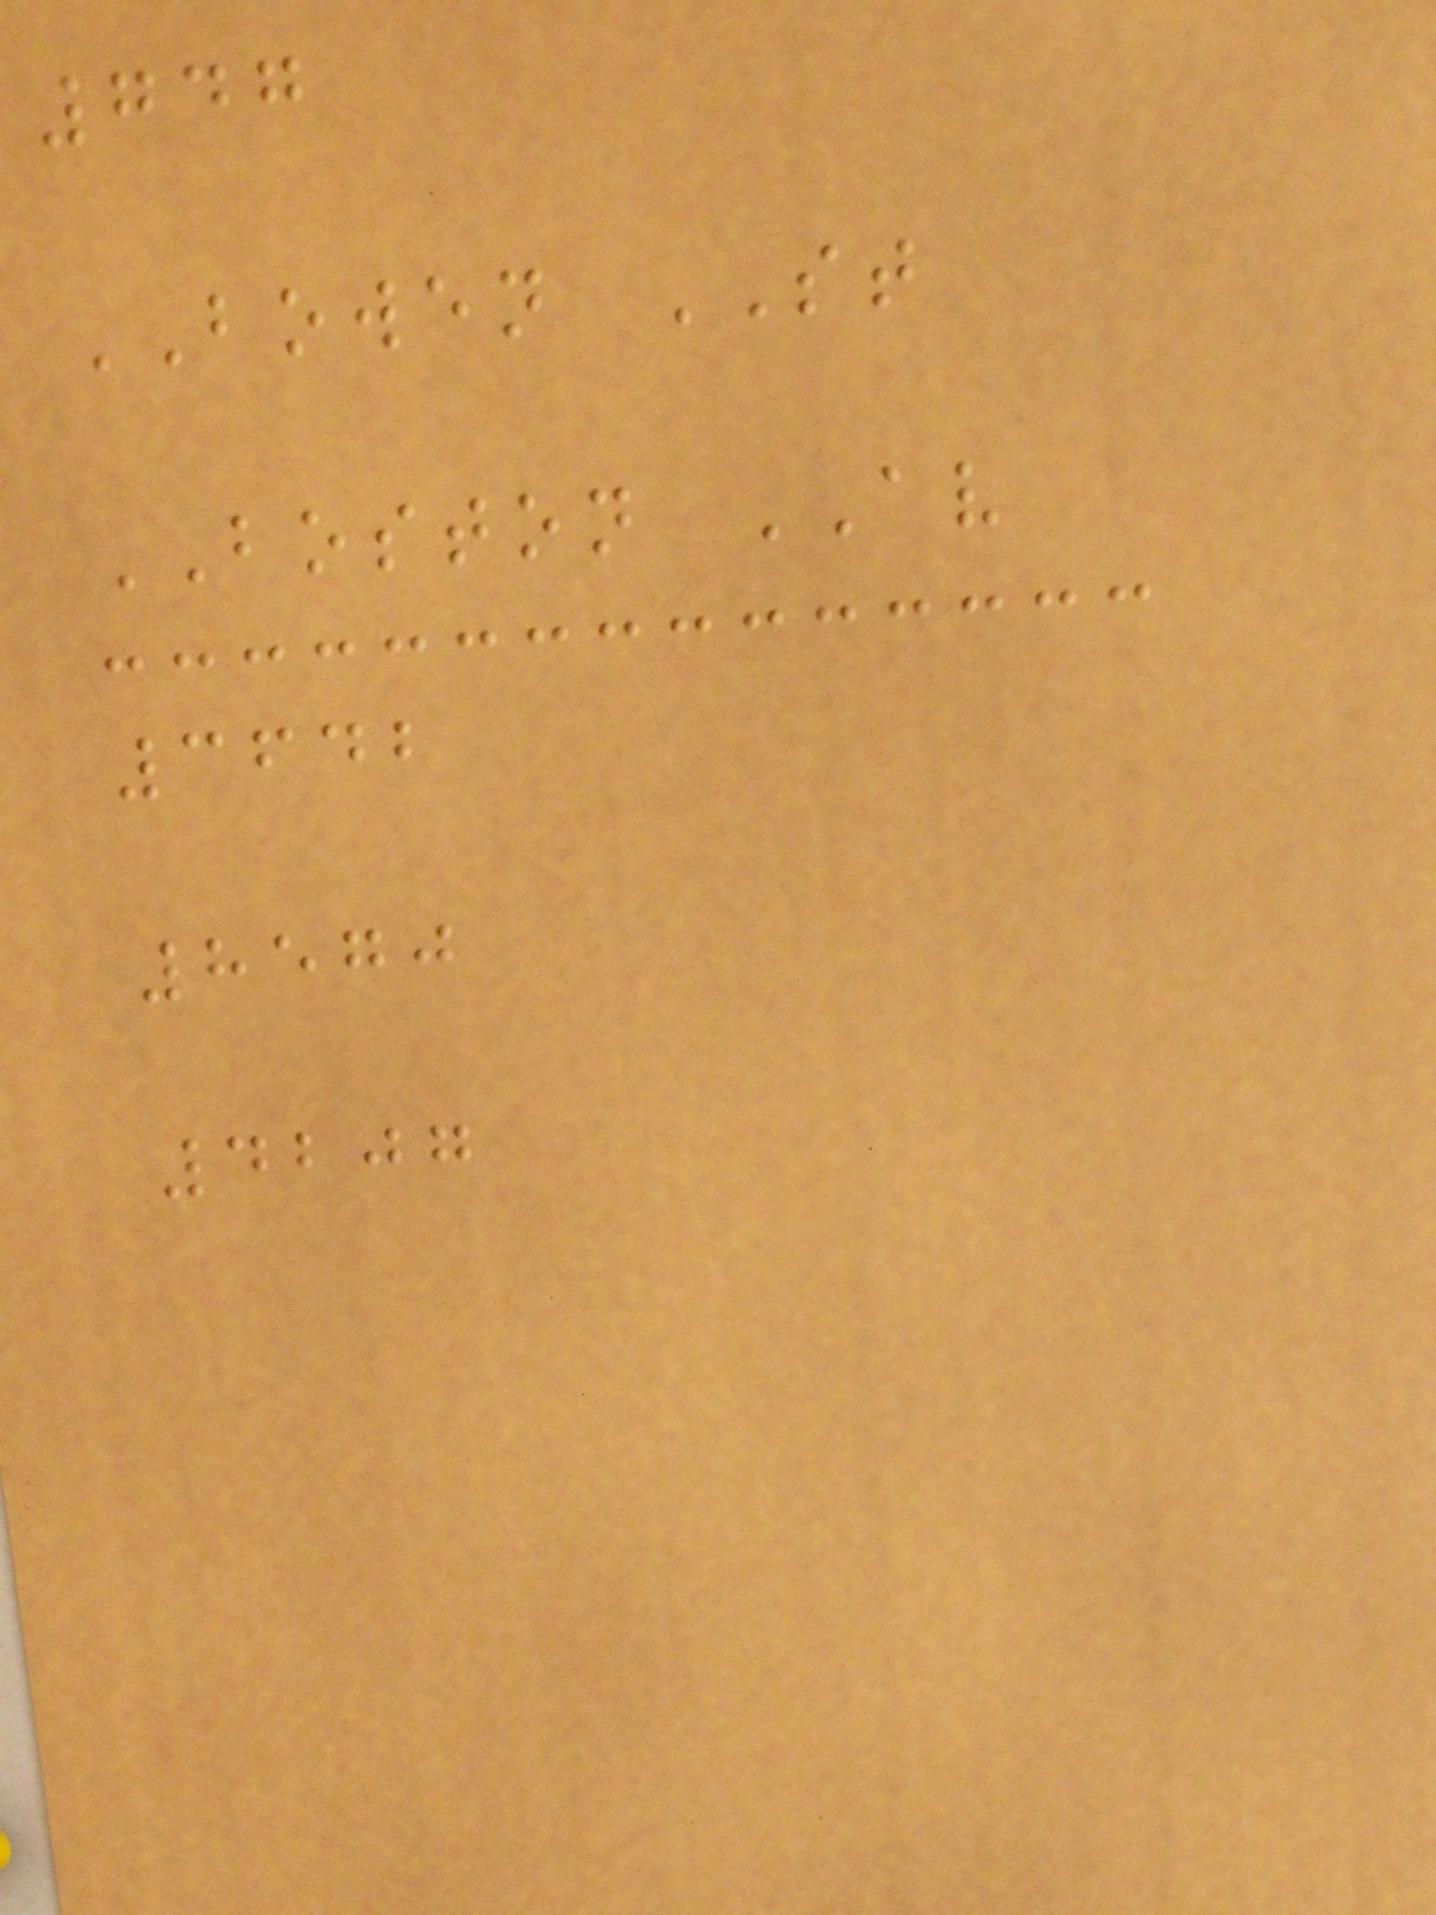747
BOWEN ST
BOSTON AV
3642
8570
4207
